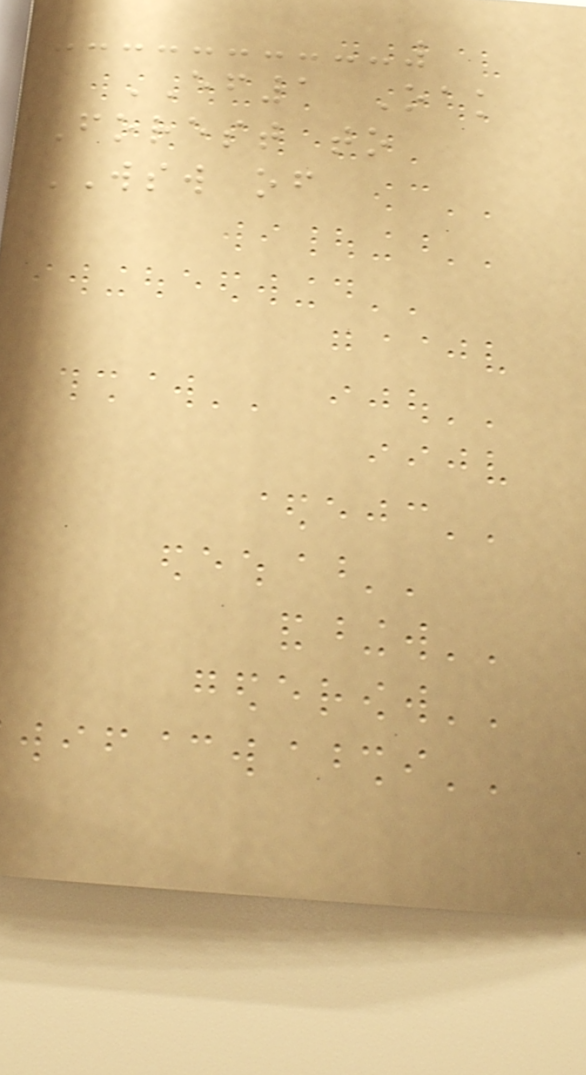EF1 Oak
Forest to
WSW of
